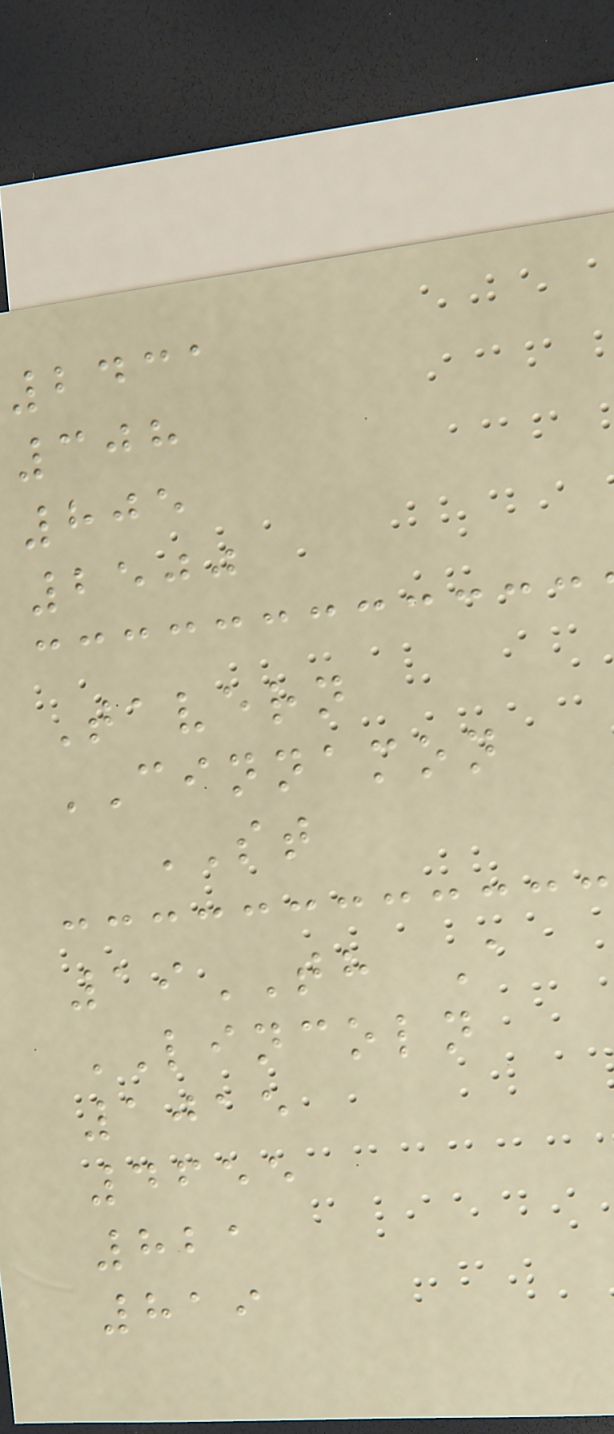2431
308
805
2500
Tavern
CINNAMON
ST
19TH A
LINCOLN
1015
4655
821
819
